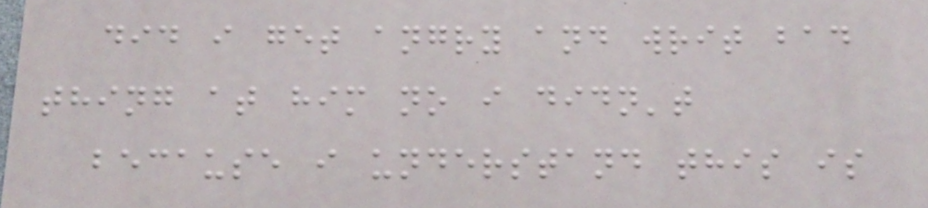did i get angry and writ bad
thing at him no i didn't
because i understand this is
